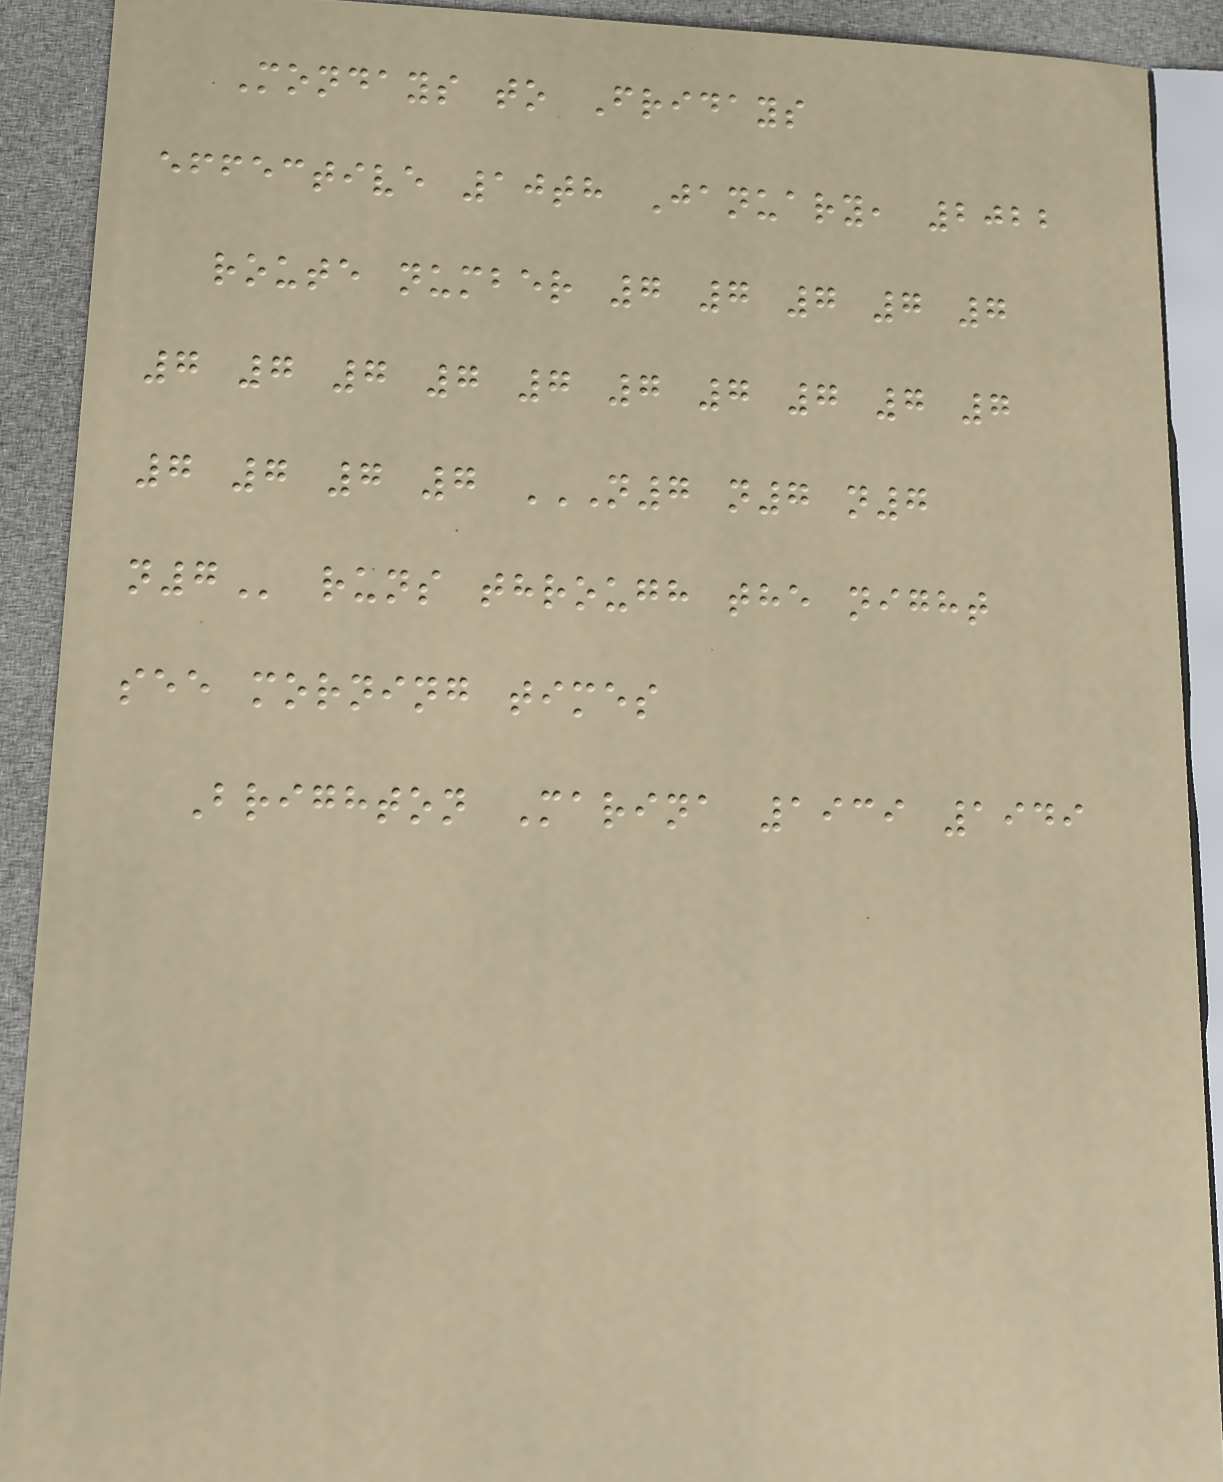Mondays to Fridays
effective 10th January, 2022
route number 7 7 7 7 7
7 7 7 7 7 7 7 7 7 7
7 7 7 7 N7 N7 N7
N7 runs through the night
see morning times
Brighton Marina 1939 1949
